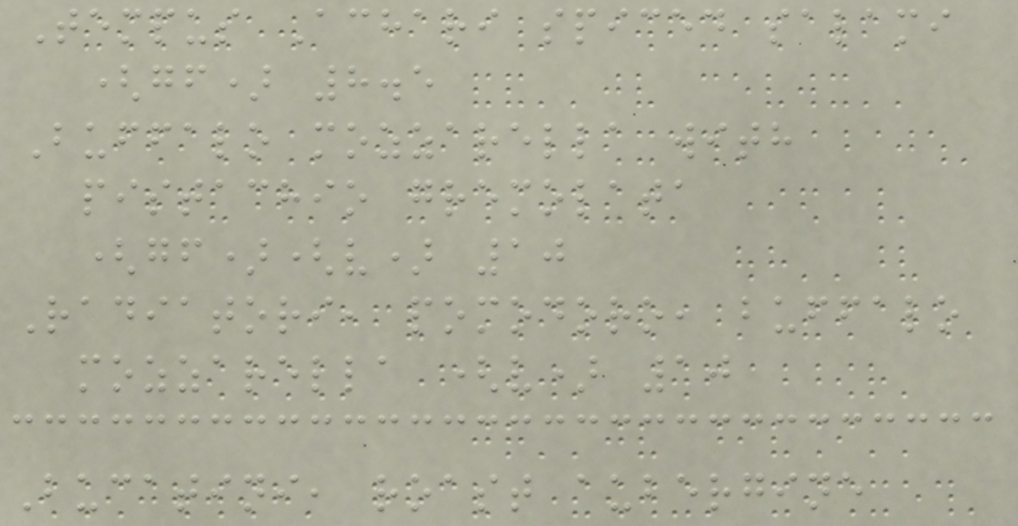Tempus Achari spiced salami
(gf) 8.5
Buffalo mozzarella with
pistachio gremolata
(gf)(v) 10
Radiatori, pomodoro, buffalo
mozzarella (v) 10
Bucatini, roast aubergine
